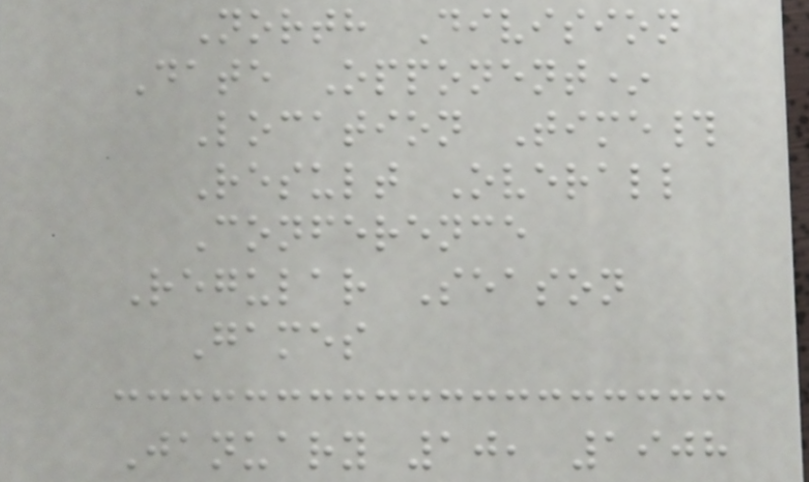North Division
Date Opponent*
Location Time#
Result Overall
Conference
Regular Season
Games
January 10, 1908
